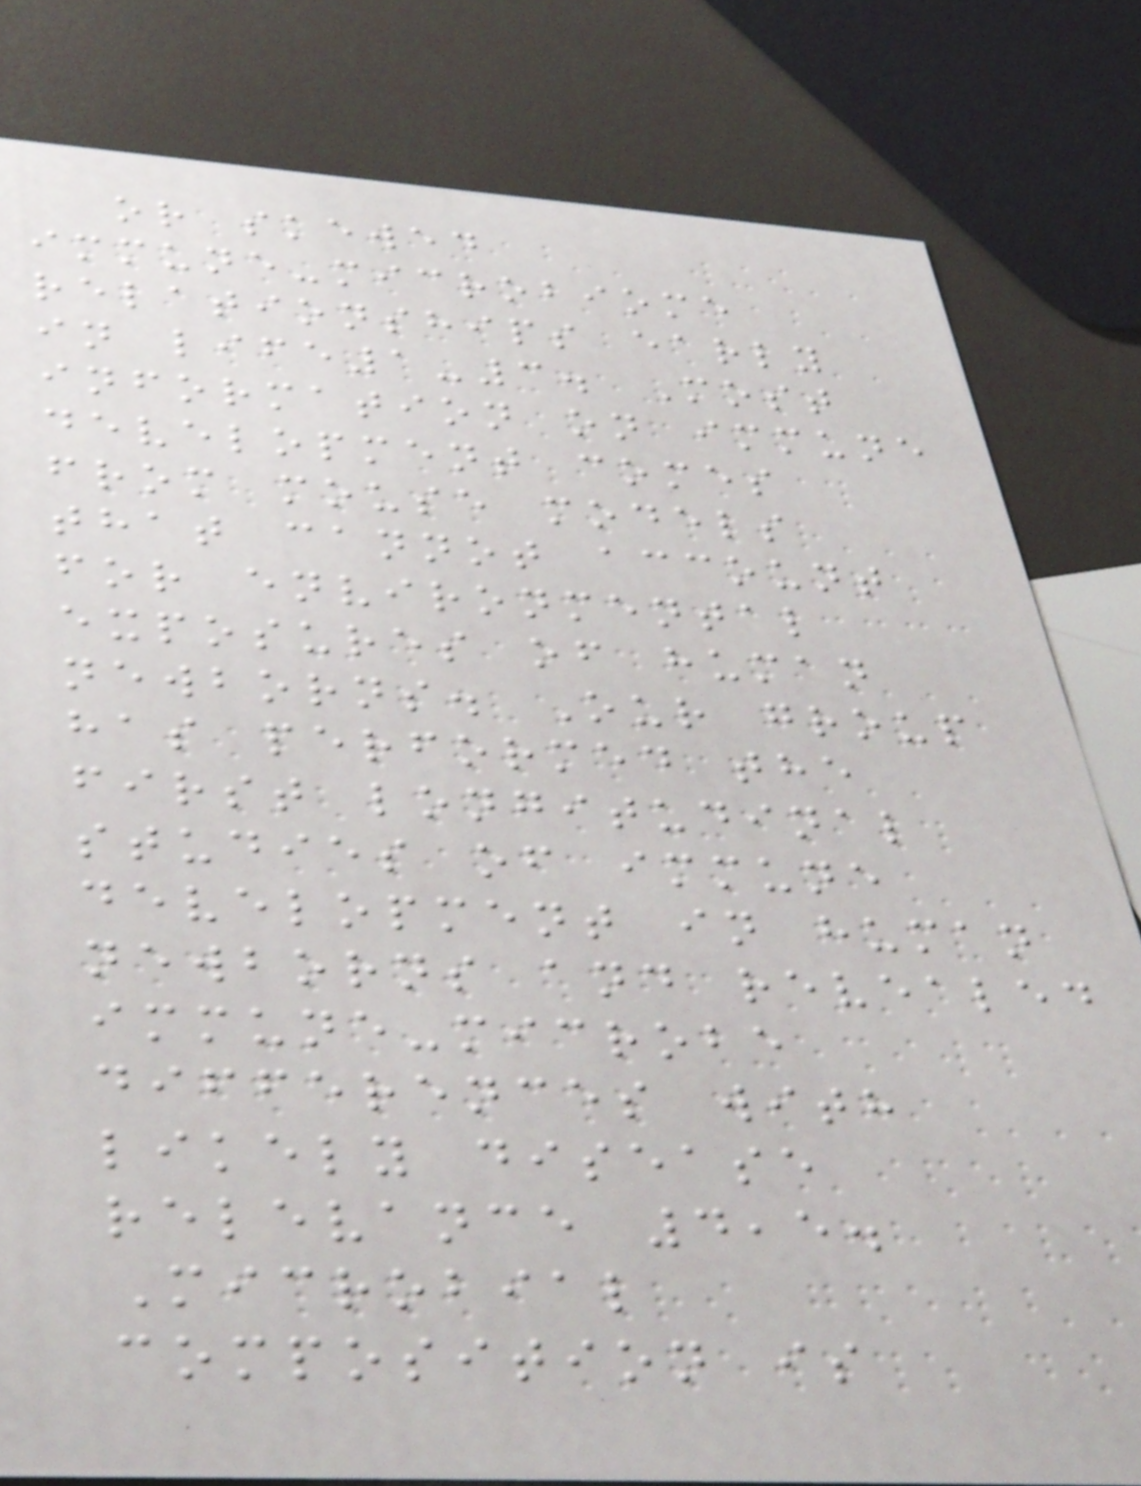or skewed
immune-microbiome
relationships early
in life1-3. Most
information on immune
development comes
from mouse models
that cannot account
for environmental
exposures of human
newborns. Our group
has performed the
first longitudinal
studies of immune
development in human
newborns and revealed
immune-microbe
differences with
likely disease
relevance 4,5.
Microbial
composition is
